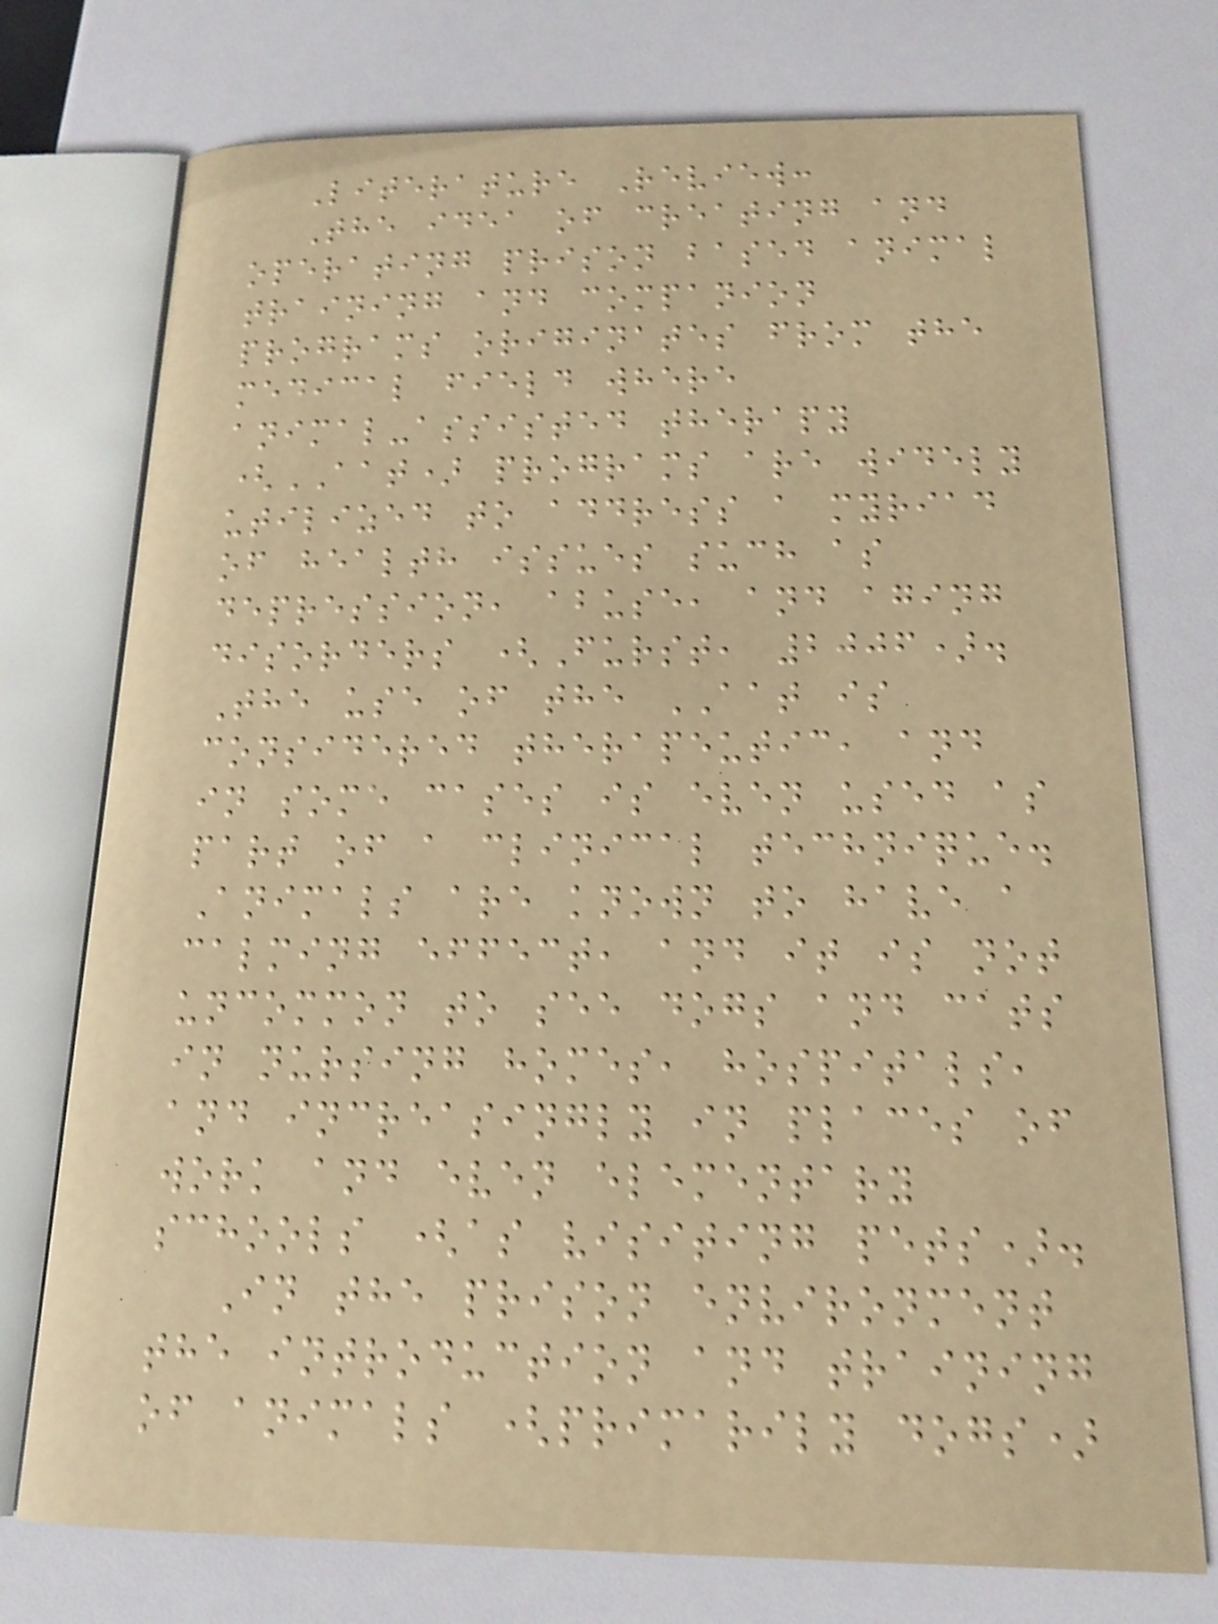Literature Review:
The idea of creating and
operating prison based animal
training and companion
programs originates from the
medical field where
animal-assisted therapy
(AAT) programs are widely
utilized to address a myriad
of health issues such as
depression, abuse, and aging
disorders (Furst, 2006).
The use of the AAT is
considered therapeutic, and
in some cases is even used as
part of a clinical technique.
Animals are known to have a
calming effect, and it is not
uncommon to see dogs and cats
in nursing homes, hospitals,
and increasingly in places of
work and even elementary
schools (as visiting pets).
In the prison environment
the introduction and training
of animals (primarily dogs)
